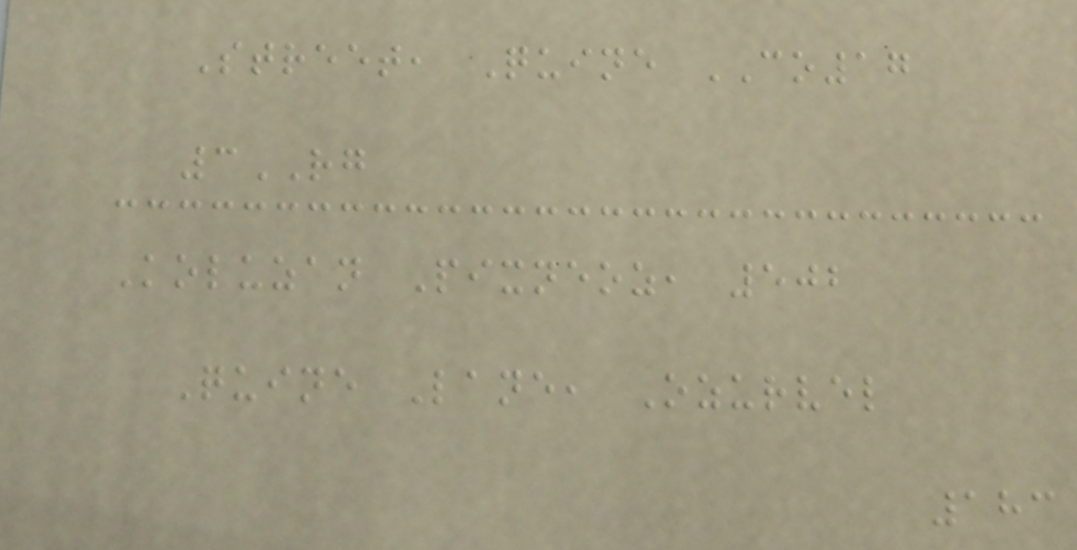Street, Quine CO17
3RG
Koluzan Pixneoz, 502
Quine Lane, Ozurvel
183
